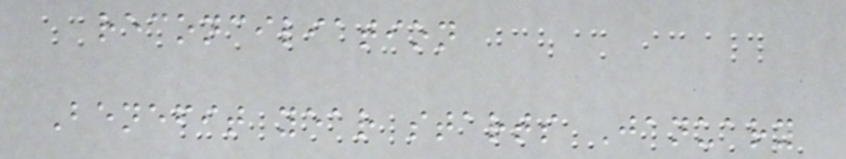reconciliation
Benefit year starts January
